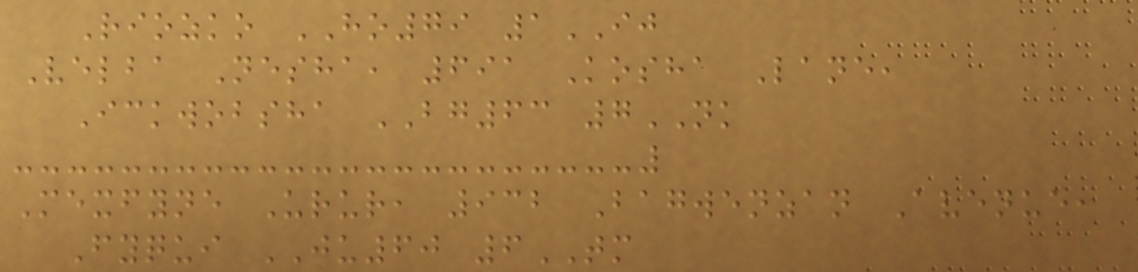Riozko HO79 1IJ
Velba Nesha, 691 Kosha Lane,
Ickwobsha BG63 7NK
Mexfyne Urur, 932 Bagwenzan Avenue,
Fyqui JU60 6TM
